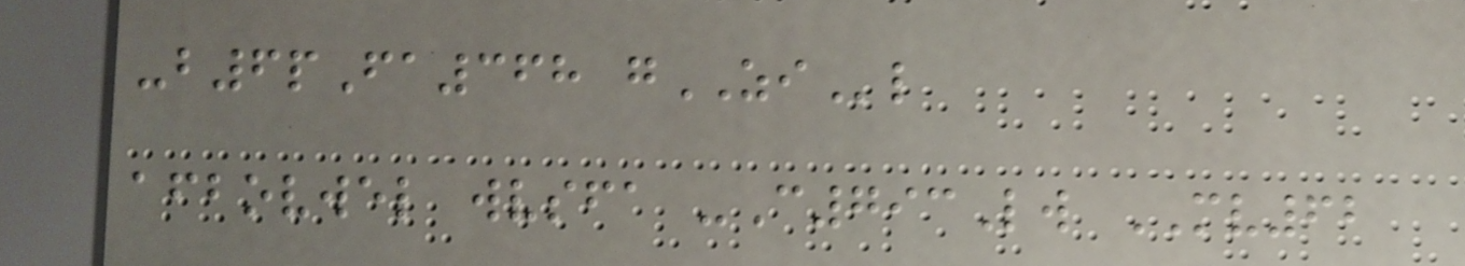-b6pFa368 gZIl
afbovwel wvsfa -C793Lw MV62
